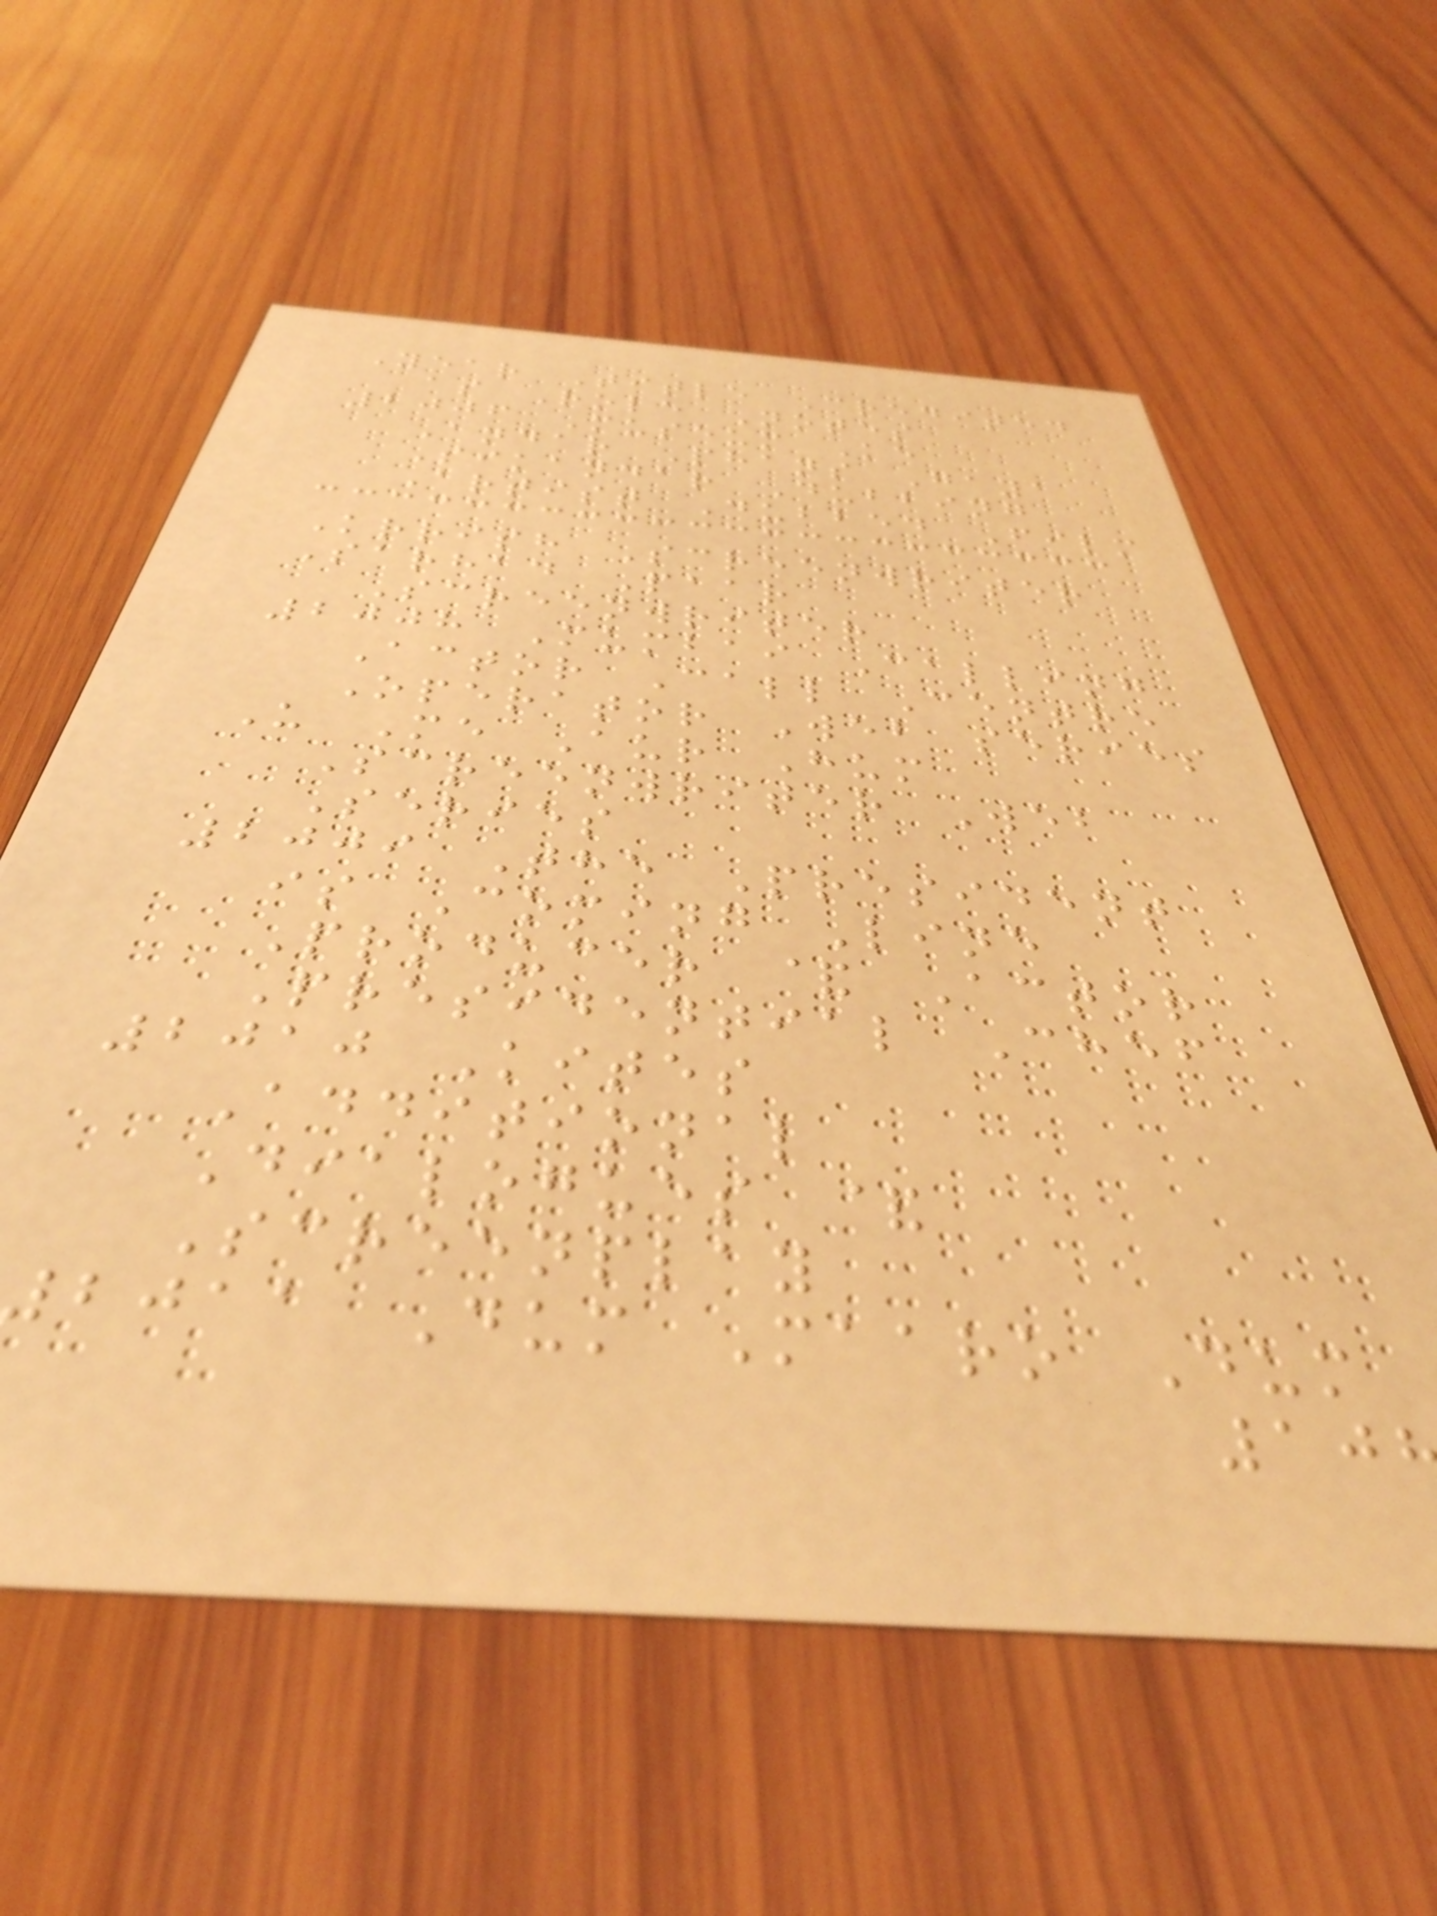Year Title Credited
as Role Notes
2006 Museum Ke
Andar Phans Gaya
Sikandar Dubbing
Artist Dubbed Film
Krrish Screenwriter
Sarhad Paar
Screenwriter
2008 Mumbai Calling
Actor Call Centre
Operator Web series
U Me Aur Hum
Screenwriter Web
Series
2009 The President
is Coming Line
Producer & Actor
Presidential Chef
2010 Kites
Additional
Dialogues &
Screenplay
2011 Dum Maaro Dum
